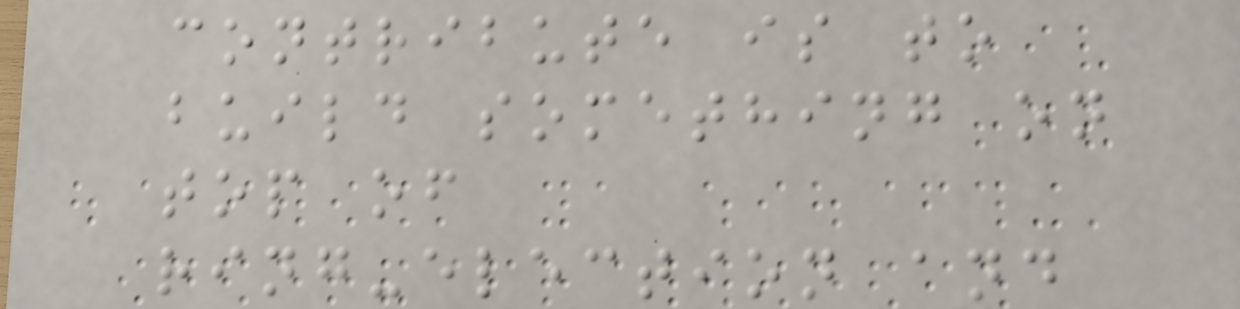contribute is to
build something on
top of
ring-election and
